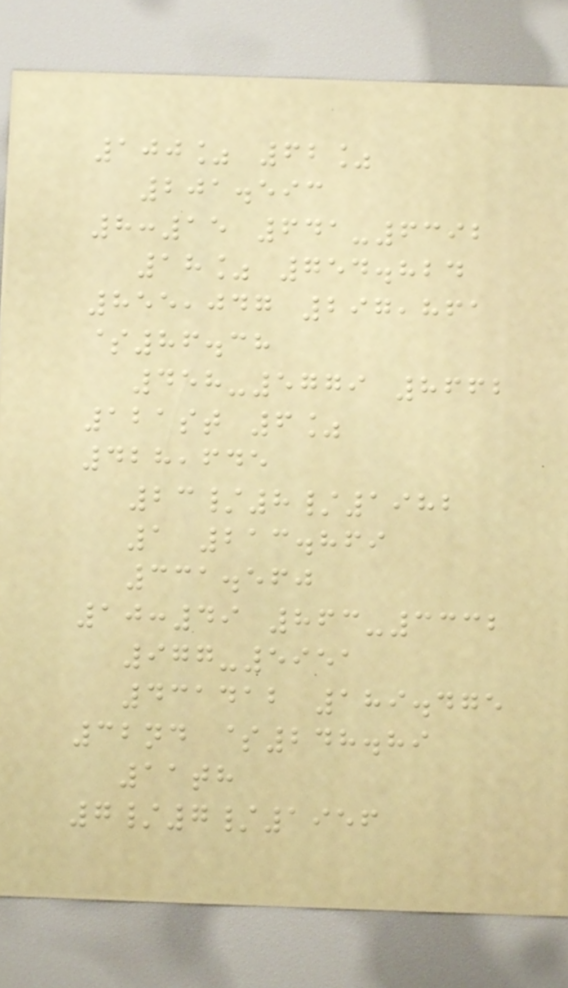100% 62%
201.593
8:15 641-6392
18% 754.824
855,047 297,861
$86.38
458-5779 8662
121st 6%
428,645
23/8/1982
1 213.869
331.560
10:49 863-3332
977-5951
431412 189.475
32nd $248.89
11th
7/7/1956
